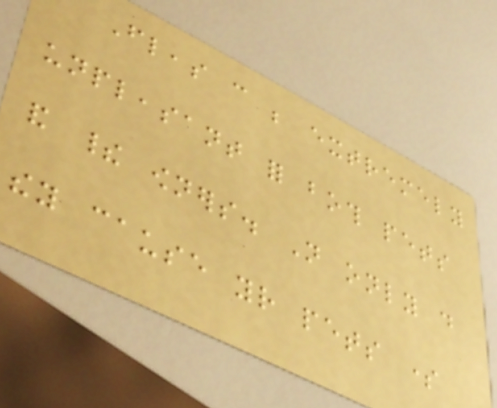Fleas can be extremely
unpleasant for both pets
and their owners. Not only do
they cause your pets some
